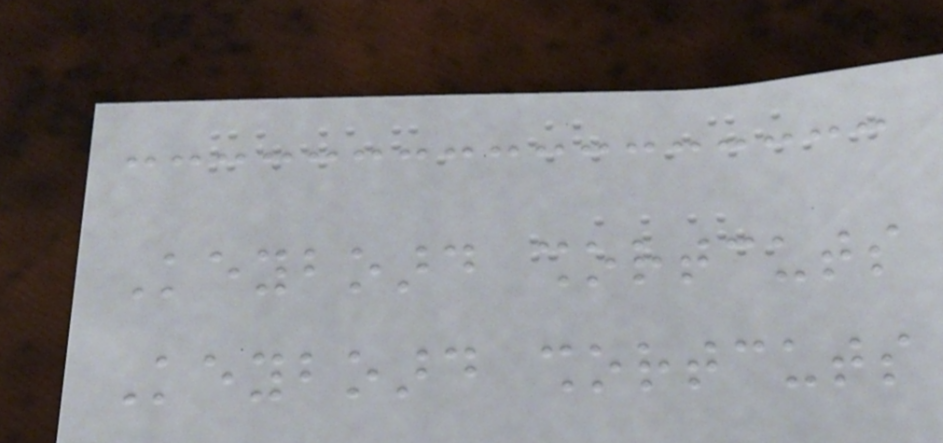Keyboard shortcuts
Keyboard shortcuts
